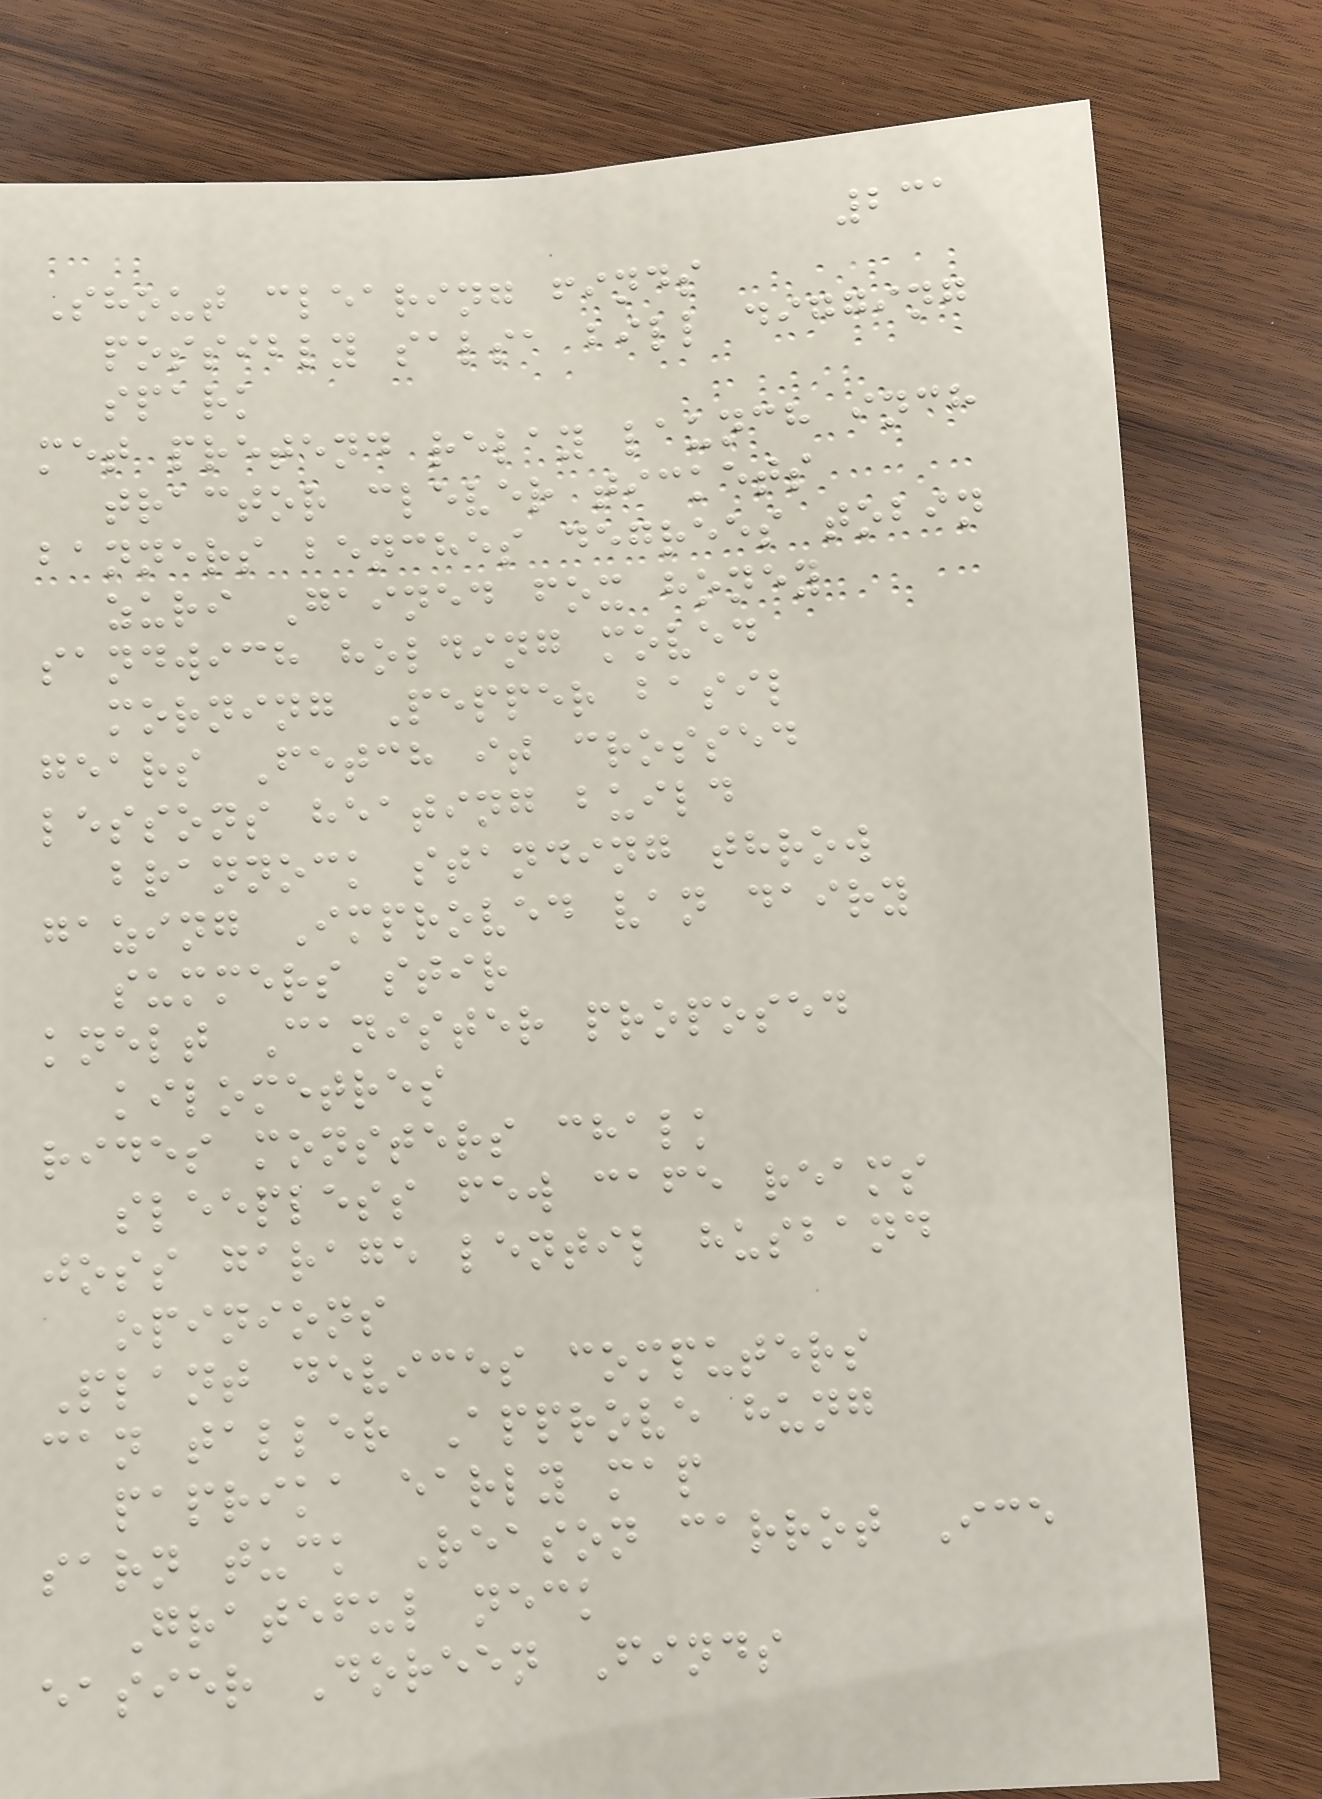231
Shout clearing finds
possibly salsa bill digging
spark
met pretend relay launch inch
tractor clever tickets
banners benches degrees tobin
zuri Gained fox honey
sandwich holding moved
morning Pepper basil
gears Fetch it crossed
lessons heating build
brannock standing throw
gazing Improved van dairy
summers stir
knelt Canister proposed
kilometres
rides monsters chalk
sleepless few cafe reams
joss garage lentil husband
opinions
Plant devices computers
can taller Approve hung
paprika early map
sarn tuck Reason carrot Ice
Grateful neck
easier Doreen Finds
